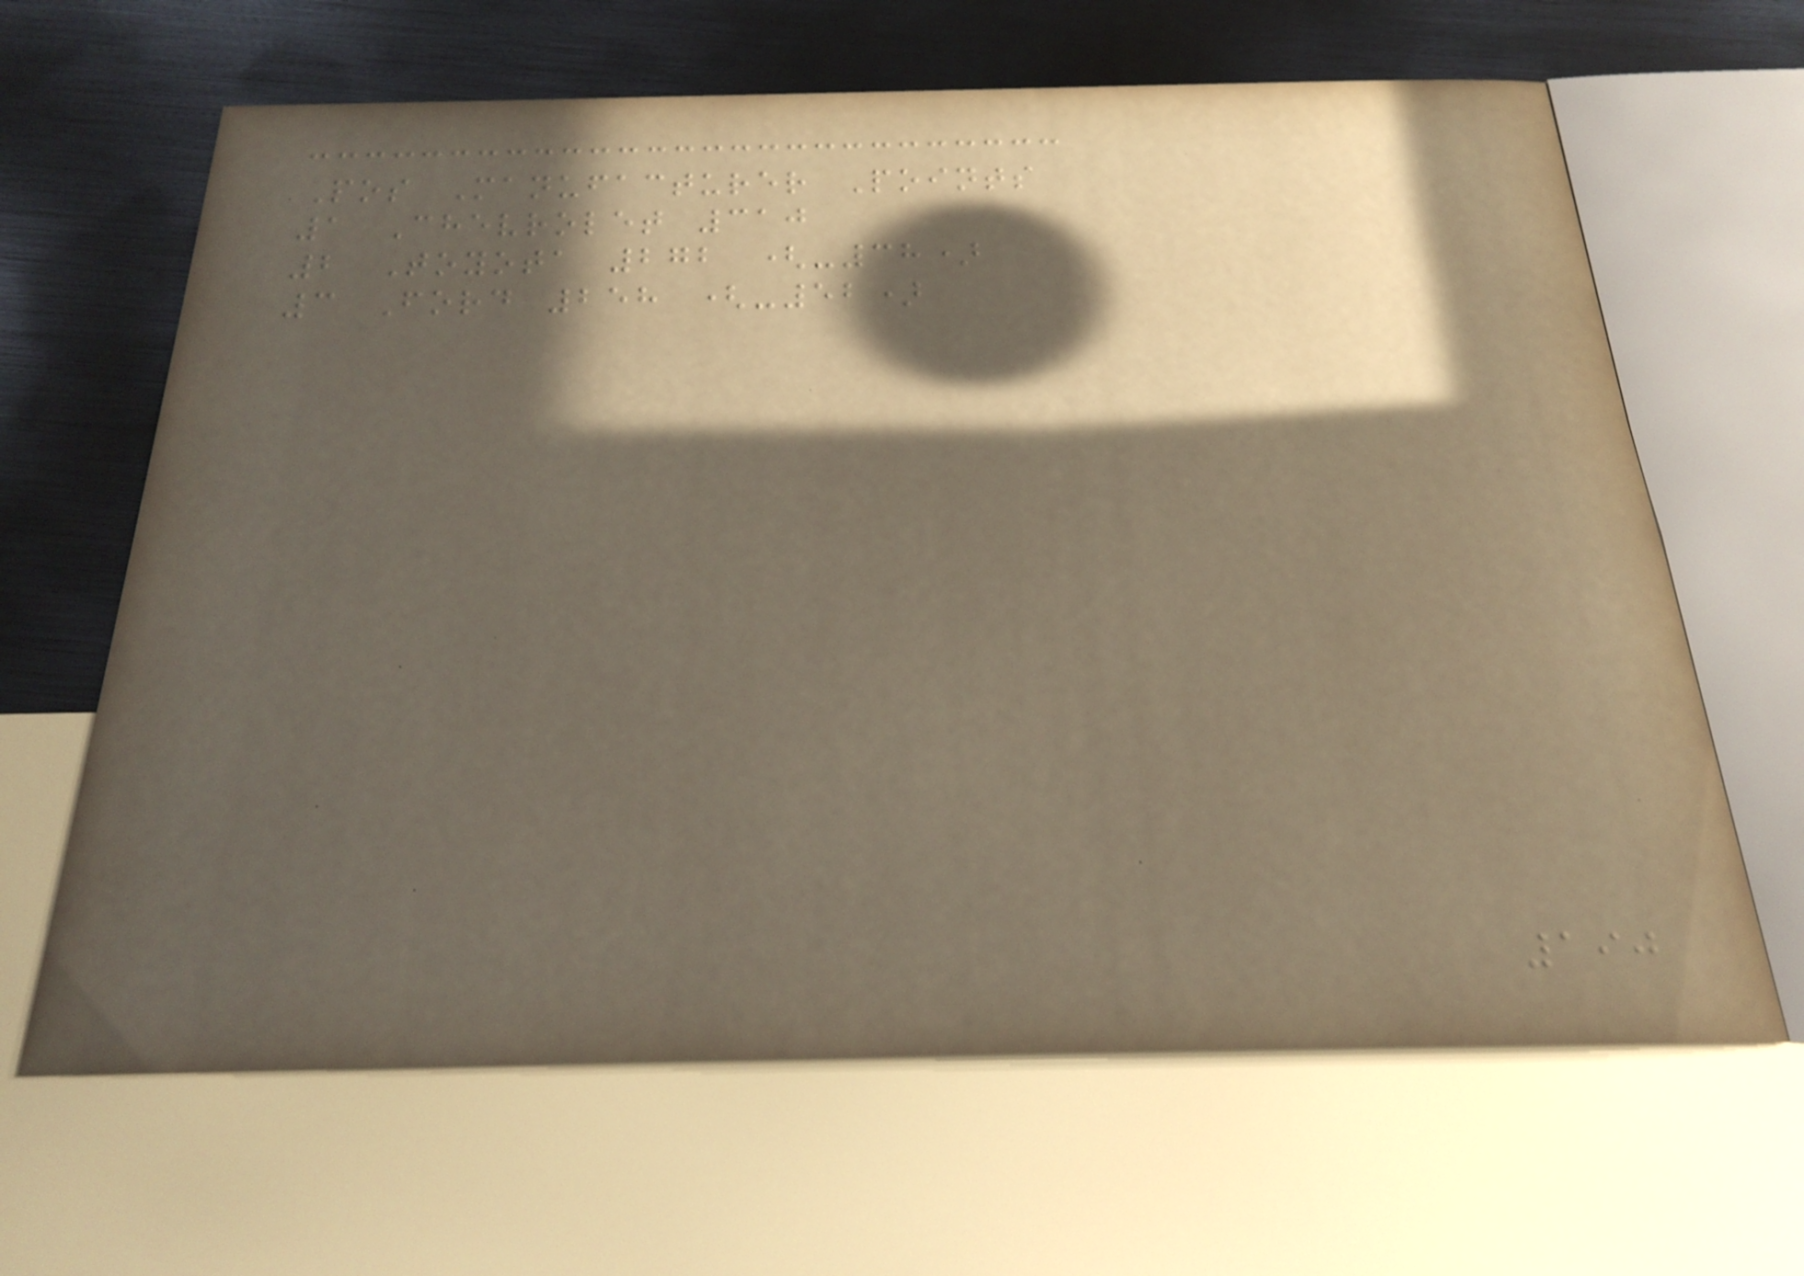Pos Manufacturer Points
1 Chevrolet 310
2 Toyota 272 (-38)
3 Ford 258 (-52)
190
